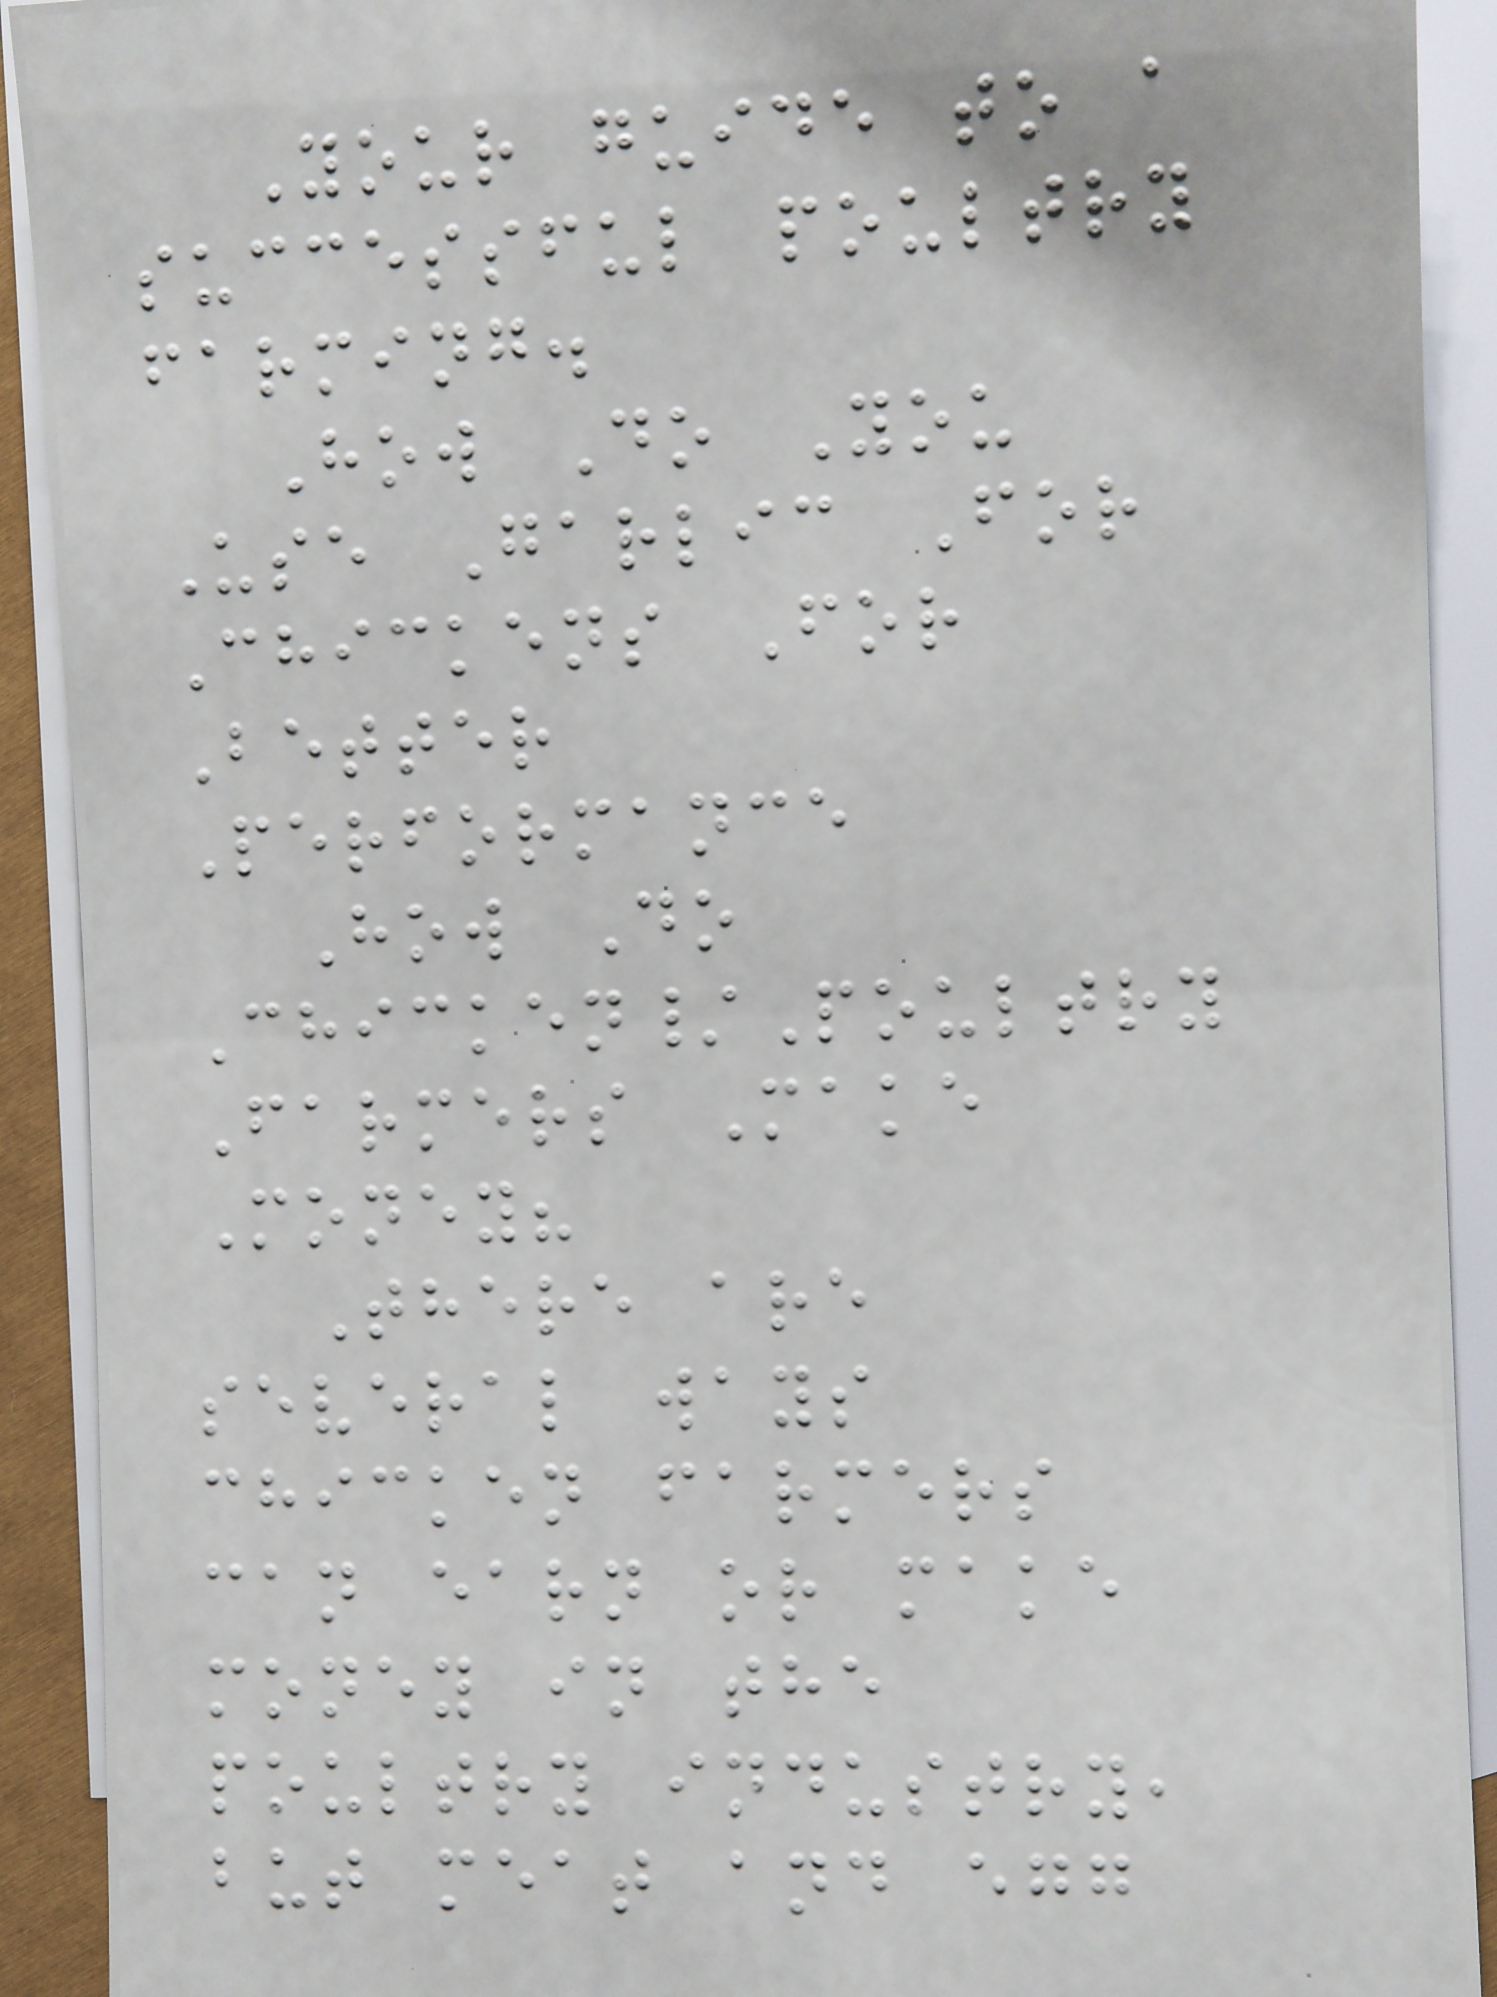Your guide to a
successful poultry
farming.
How Do You
Use Garlic For
Chickens For
Better
Performance
How Do
Chicken/Poultry
Farmers Make
Money?
There are
several ways
chicken farmers
can earn or make
money in the
poultry industry,
but meat and egg
